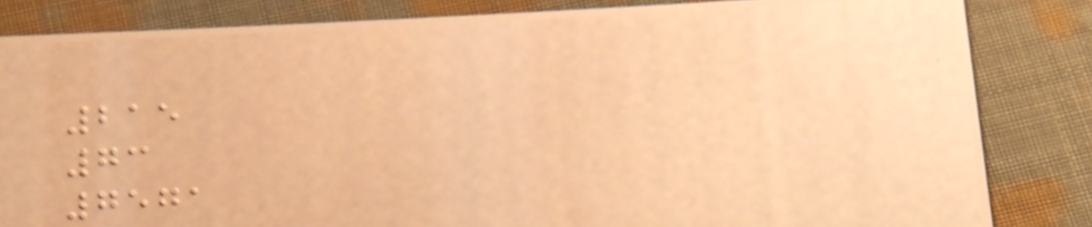215
73
7571
